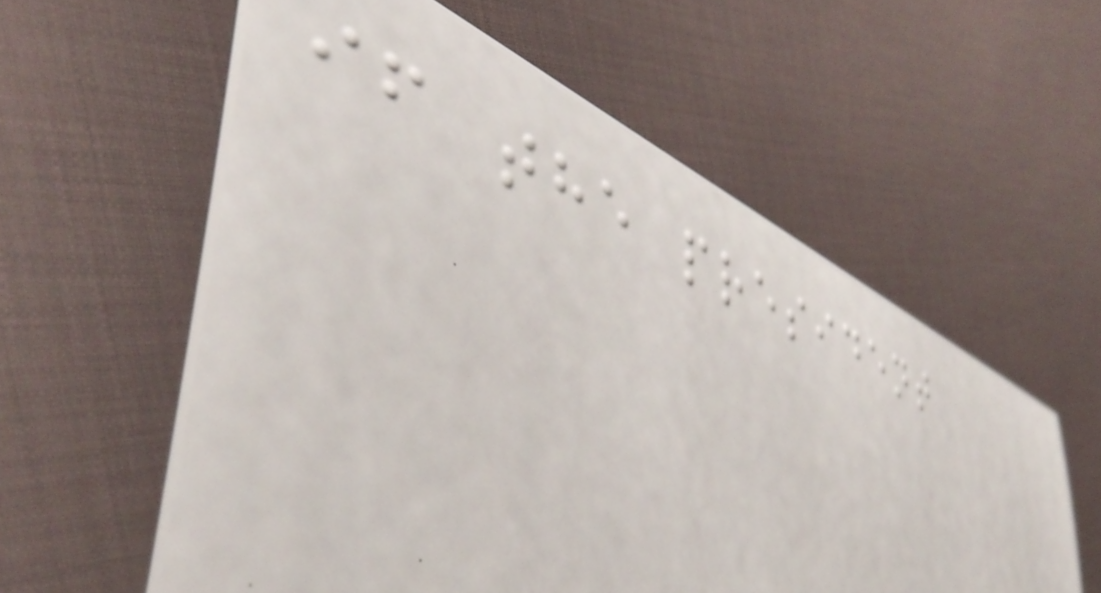if the president
